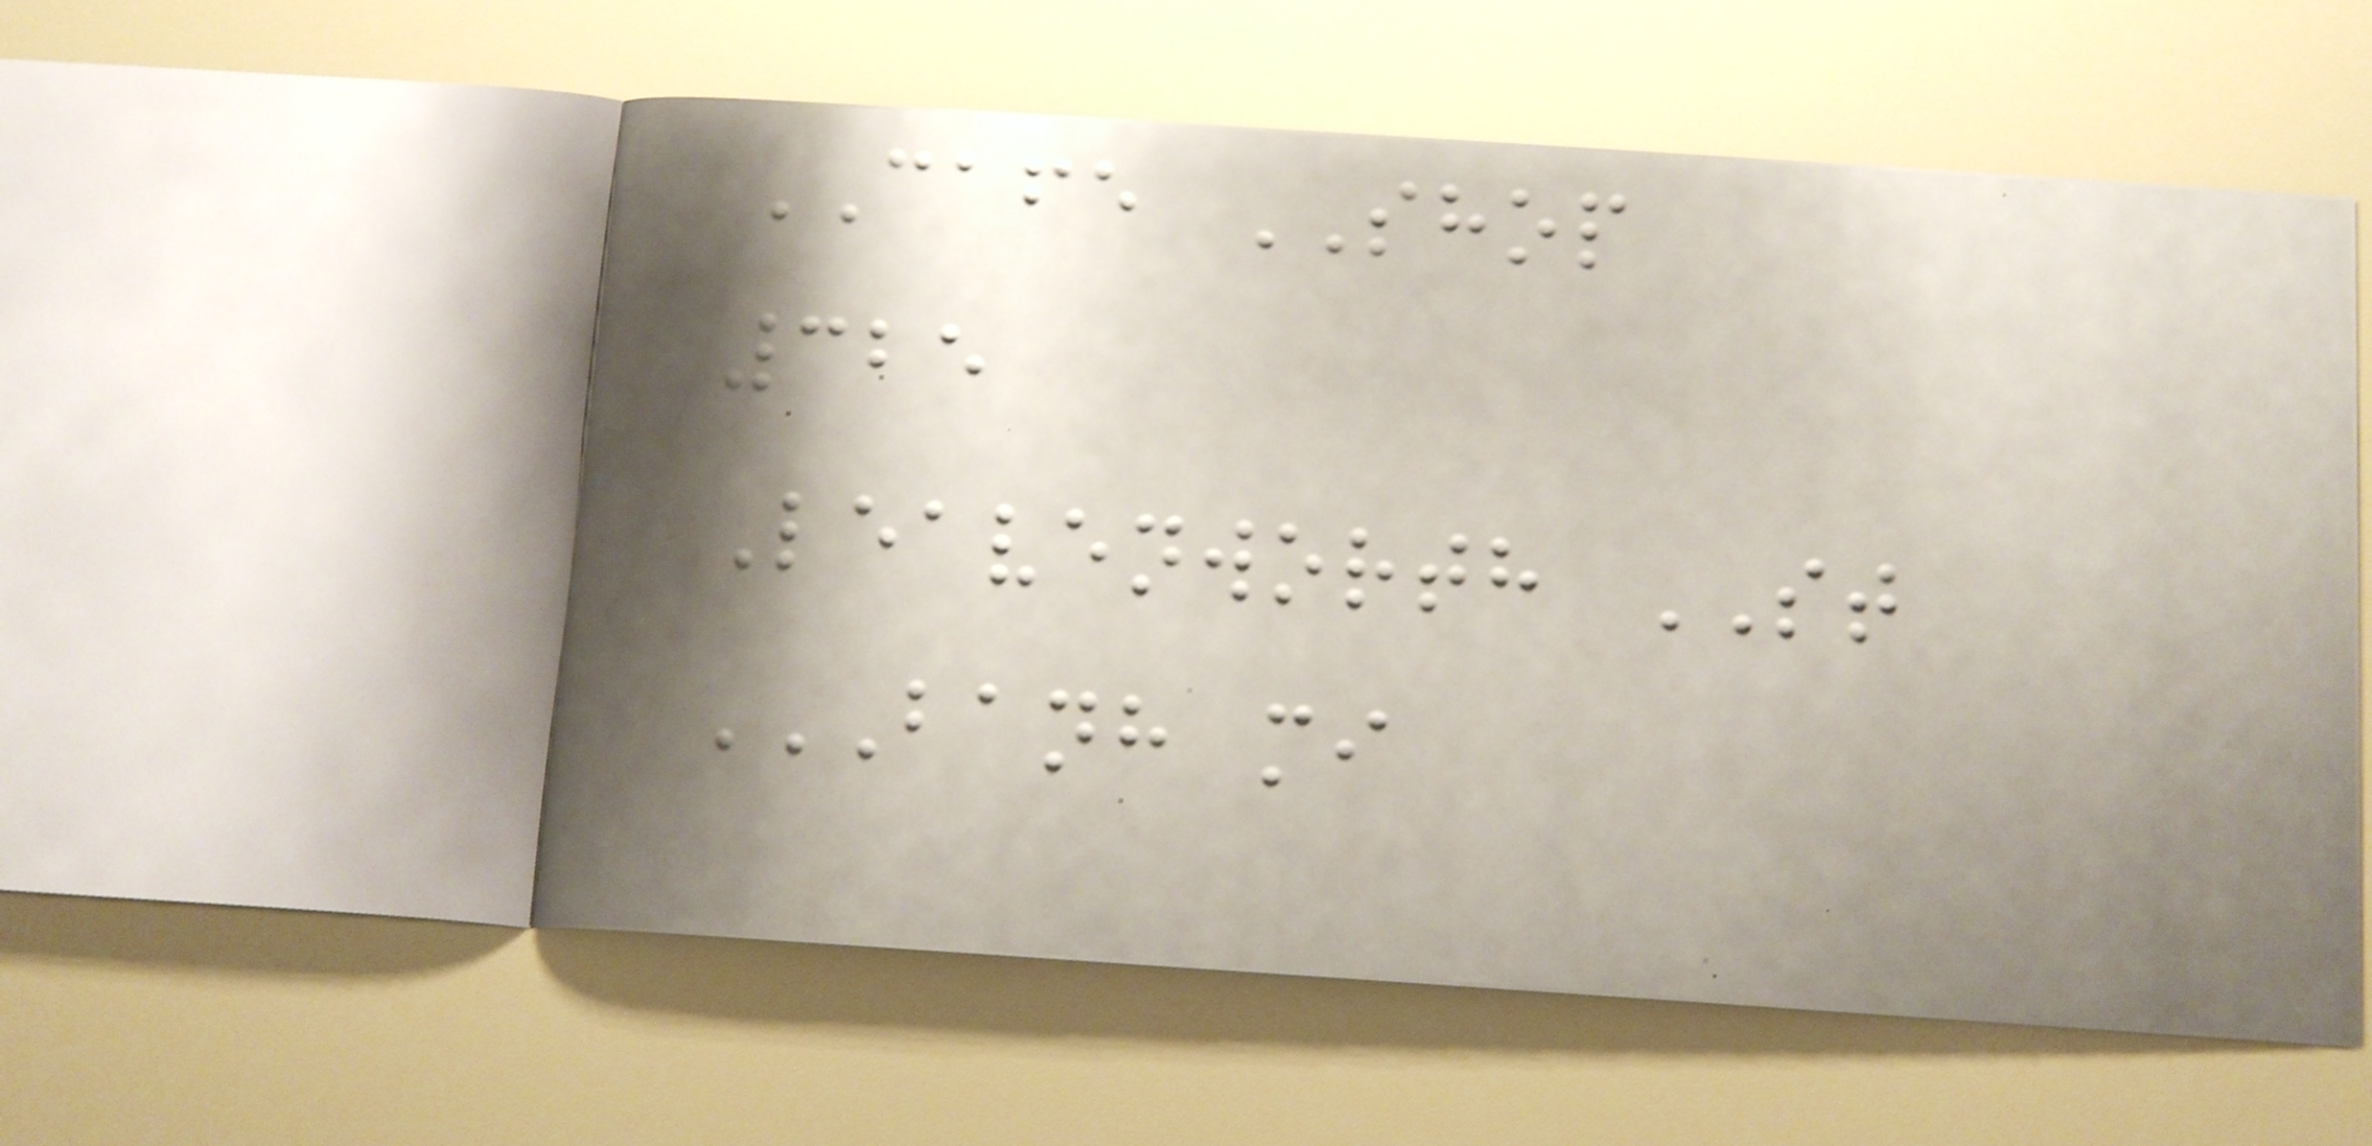CAFE SHOP
325
Leavenworth ST
BANH MI
